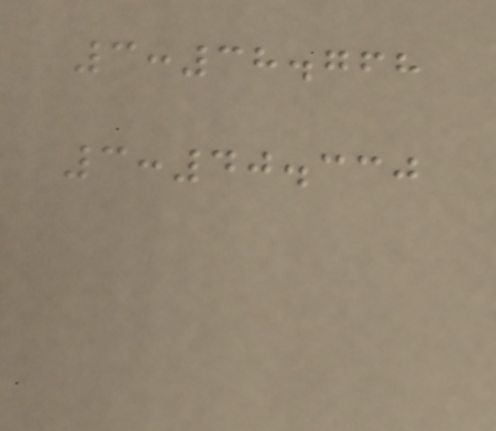3:38.768
3:40.330
